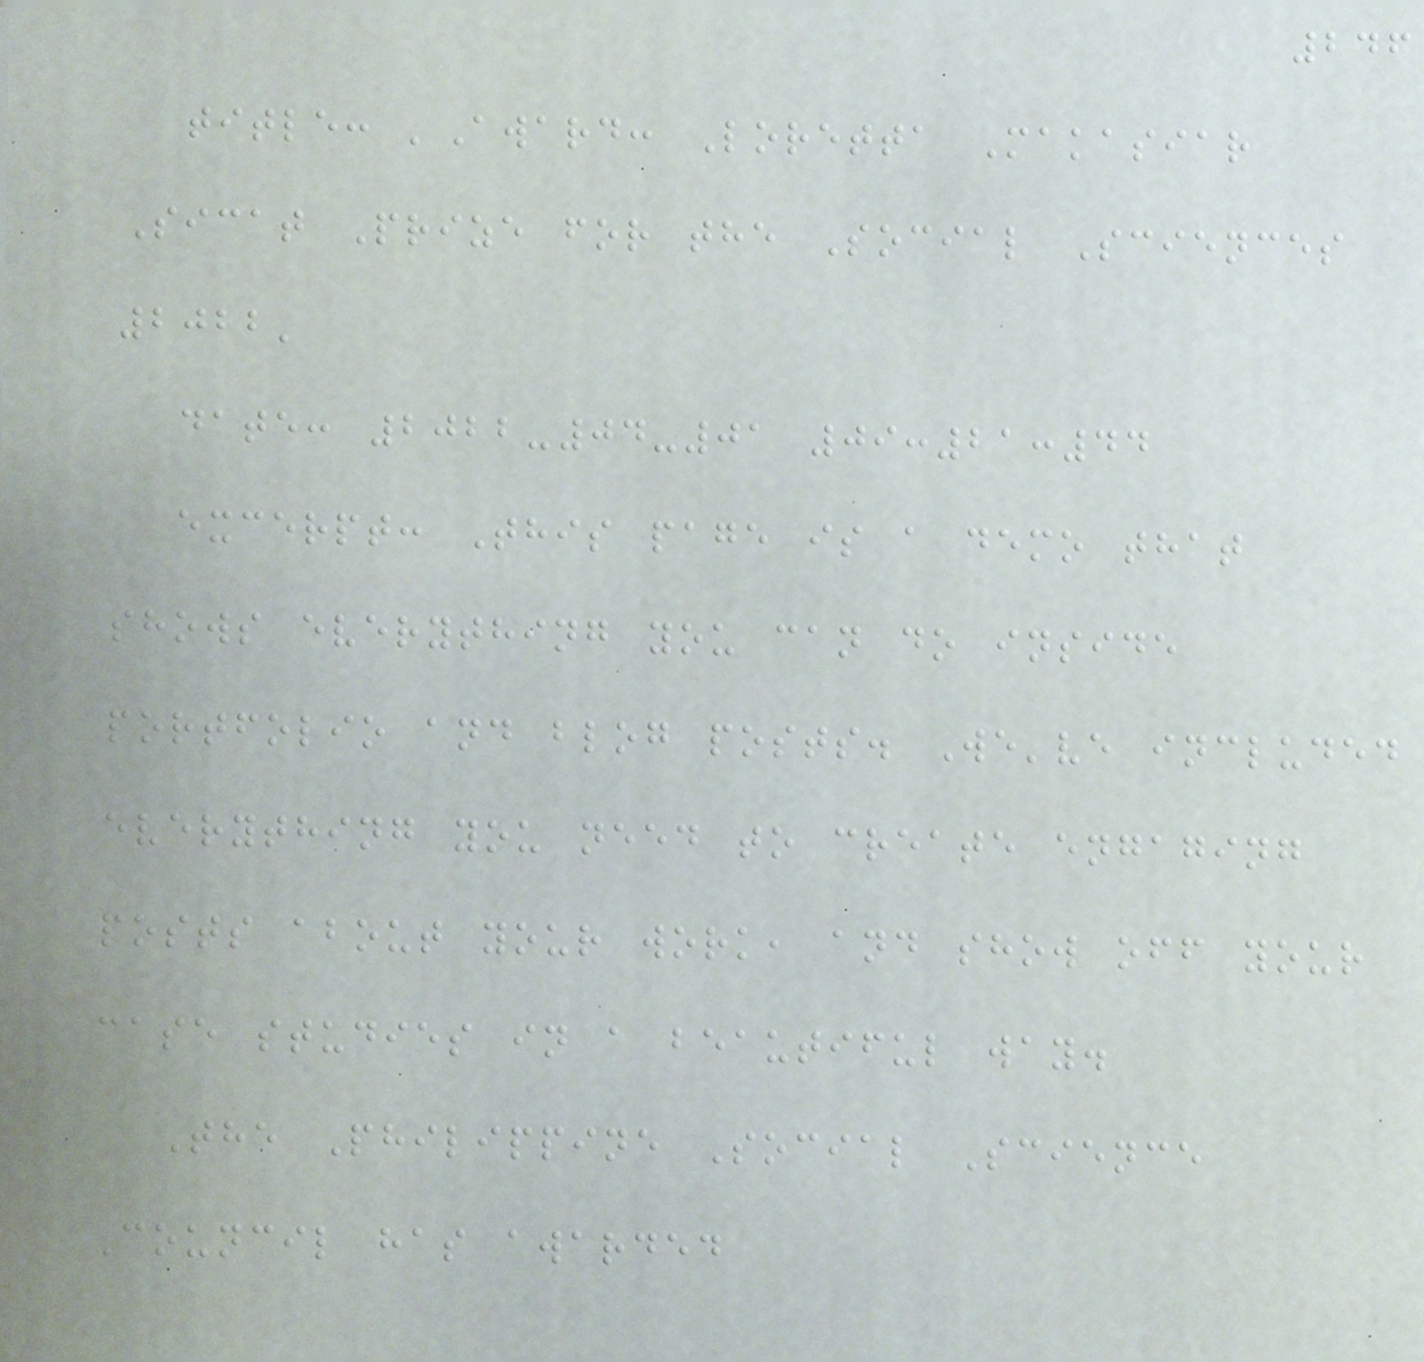246
title: 'Award: Loretta Makasiar
Sicat Prize for the Social Sciences
2022'
date: 2022-04-01 09:21:44
excerpt: This page is a demo that
shows everything you can do inside
portfolio and blog posts. We've included
everything you need to create engaging
posts about your work, and show off your
case studies in a beautiful way.
The Philippine Social Science
Council has awarded
